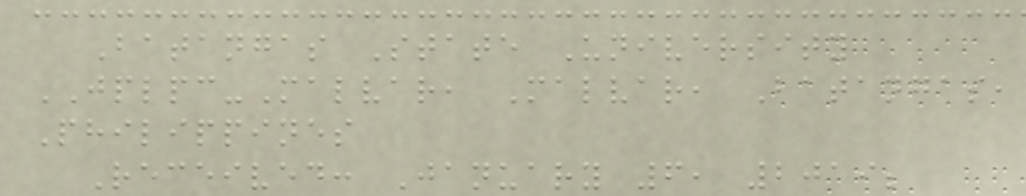Batangas State University
JPLPC-Malvar, Malvar, Batangas,
Philippines
Received: January 6, 2019;
